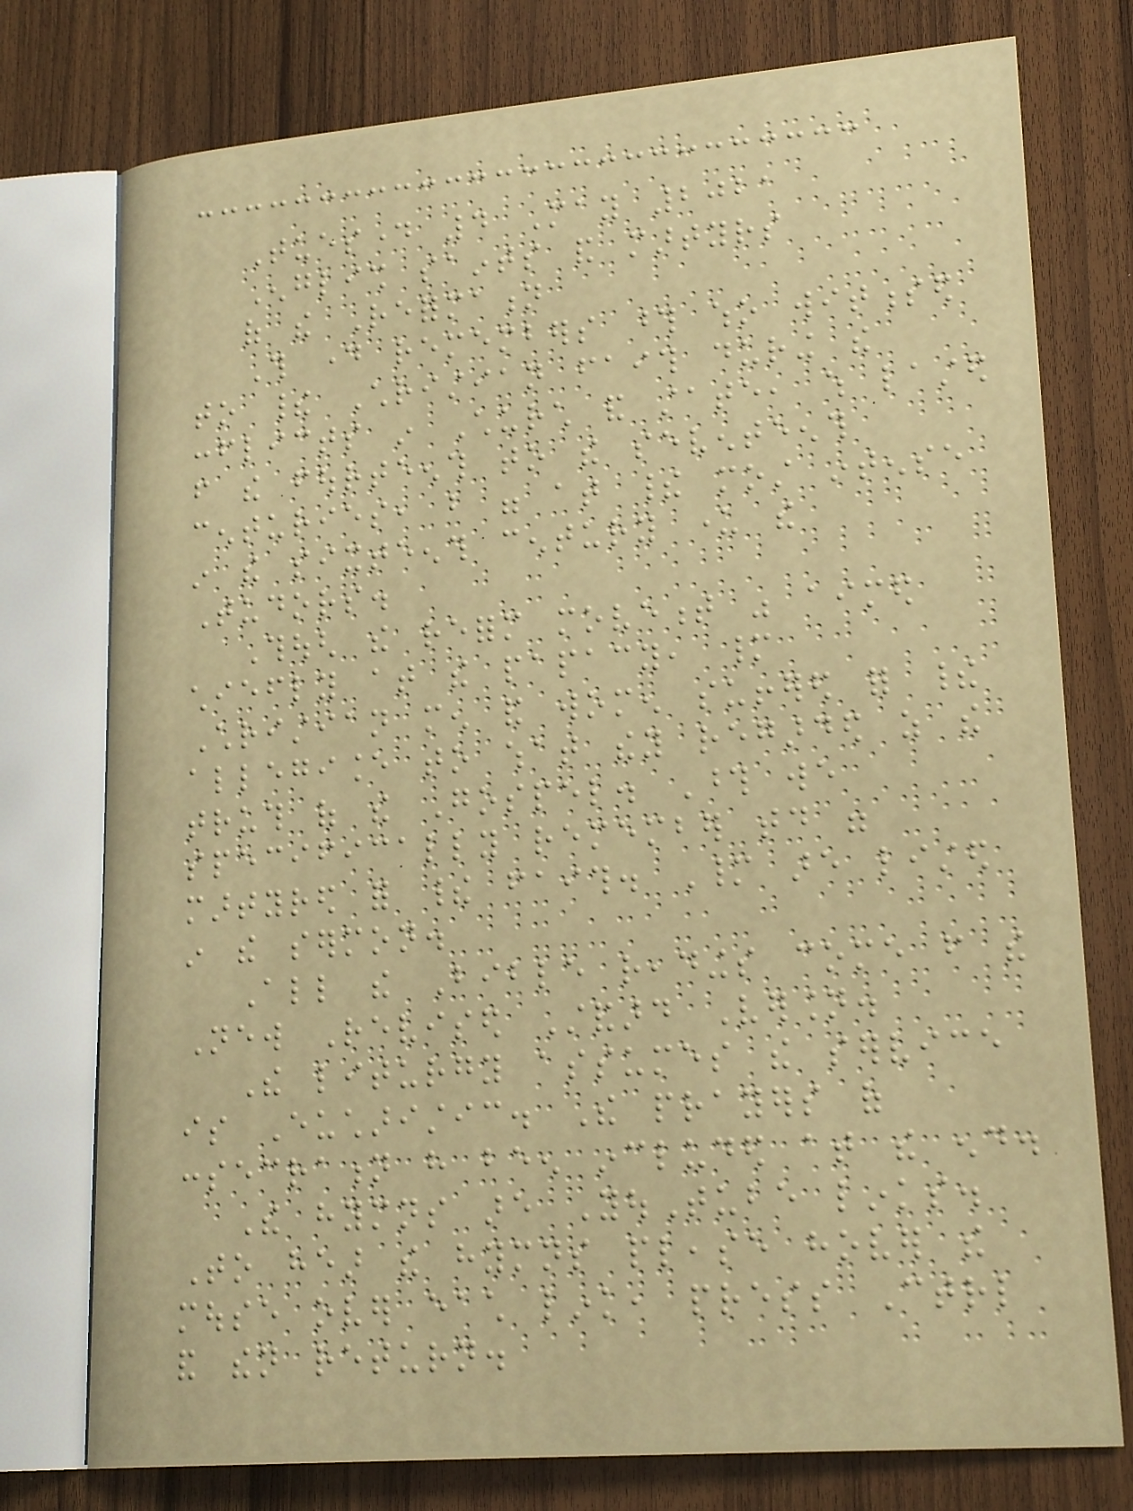Tuesday 4 May 2021
English saints and martyrs
of the Reformation
This day remembers those who witnessed
to their Christian faith during the
conflicts in Church and state, which lasted
from the fourteenth to the seventeenth
centuries, but were at their most intense
in the sixteenth century under the
Tudors.
Though the reform movement was aimed
chiefly at the papacy, many
Christian men and women suffered for their
allegiance to what they regarded as the
truth of the Gospel. Those we
specifically remember today were
martyred for their faith. Many are listed
in the sermon.
All the Bible readings come from the
New Revised Standard Version.
The liturgy assumes the service
is Eucharistic. The prayers of
consecration have been included at the end.
The hymns are YouTube links.
To hear the hymns please hover the
mouse over each link, press Ctrl
and then return.
